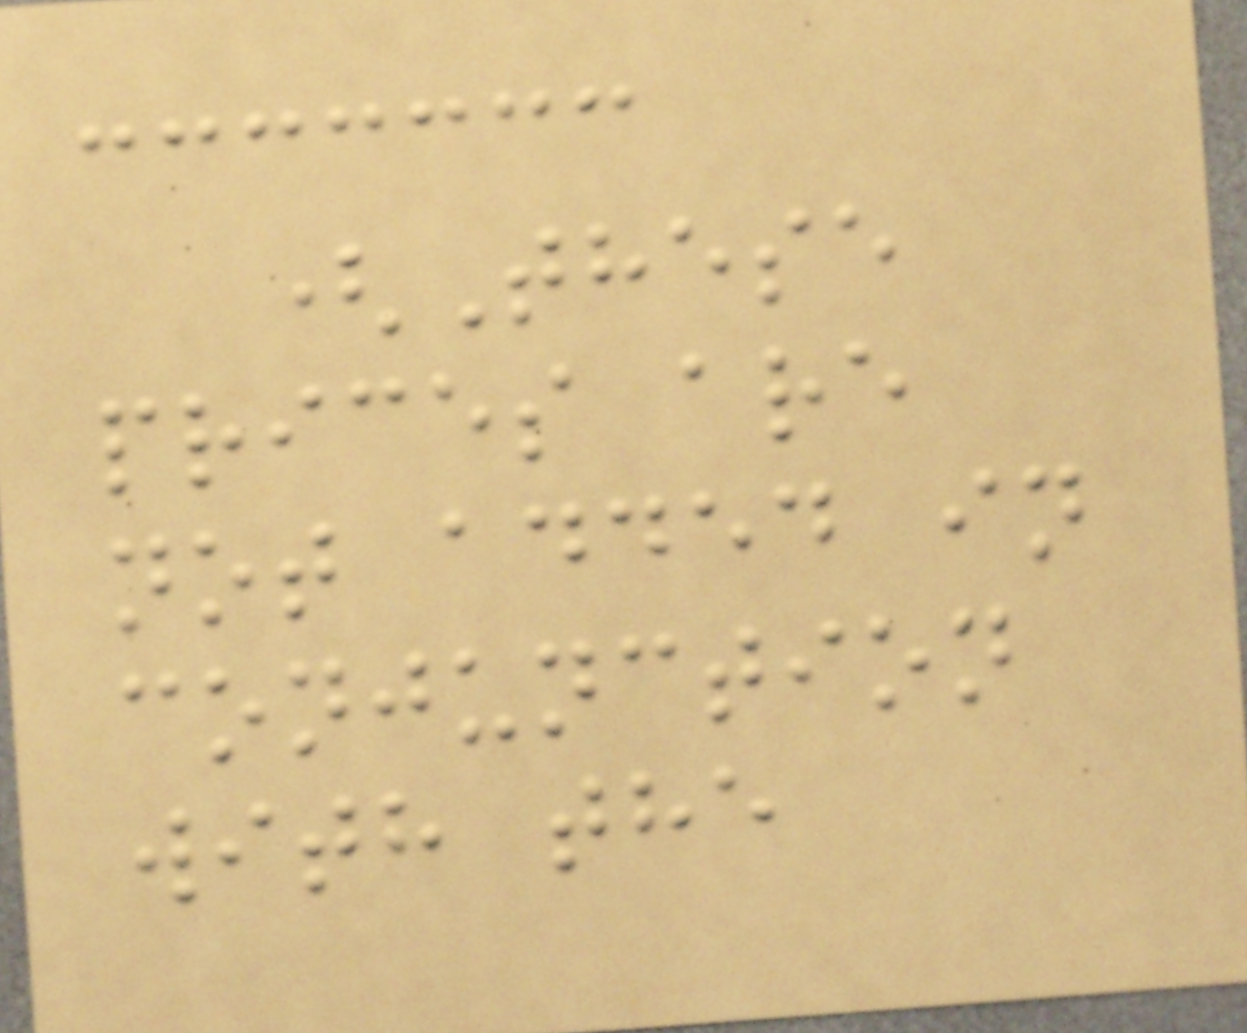(These
prices are
not added in
conjunction
with the
